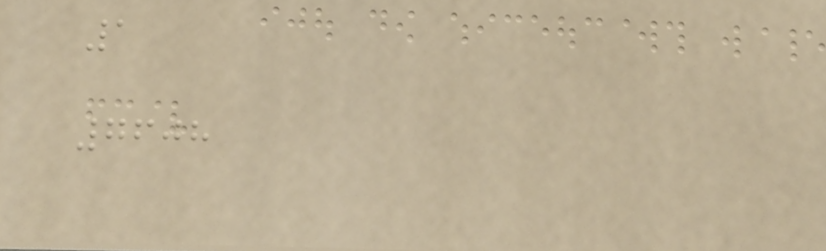1
7608
